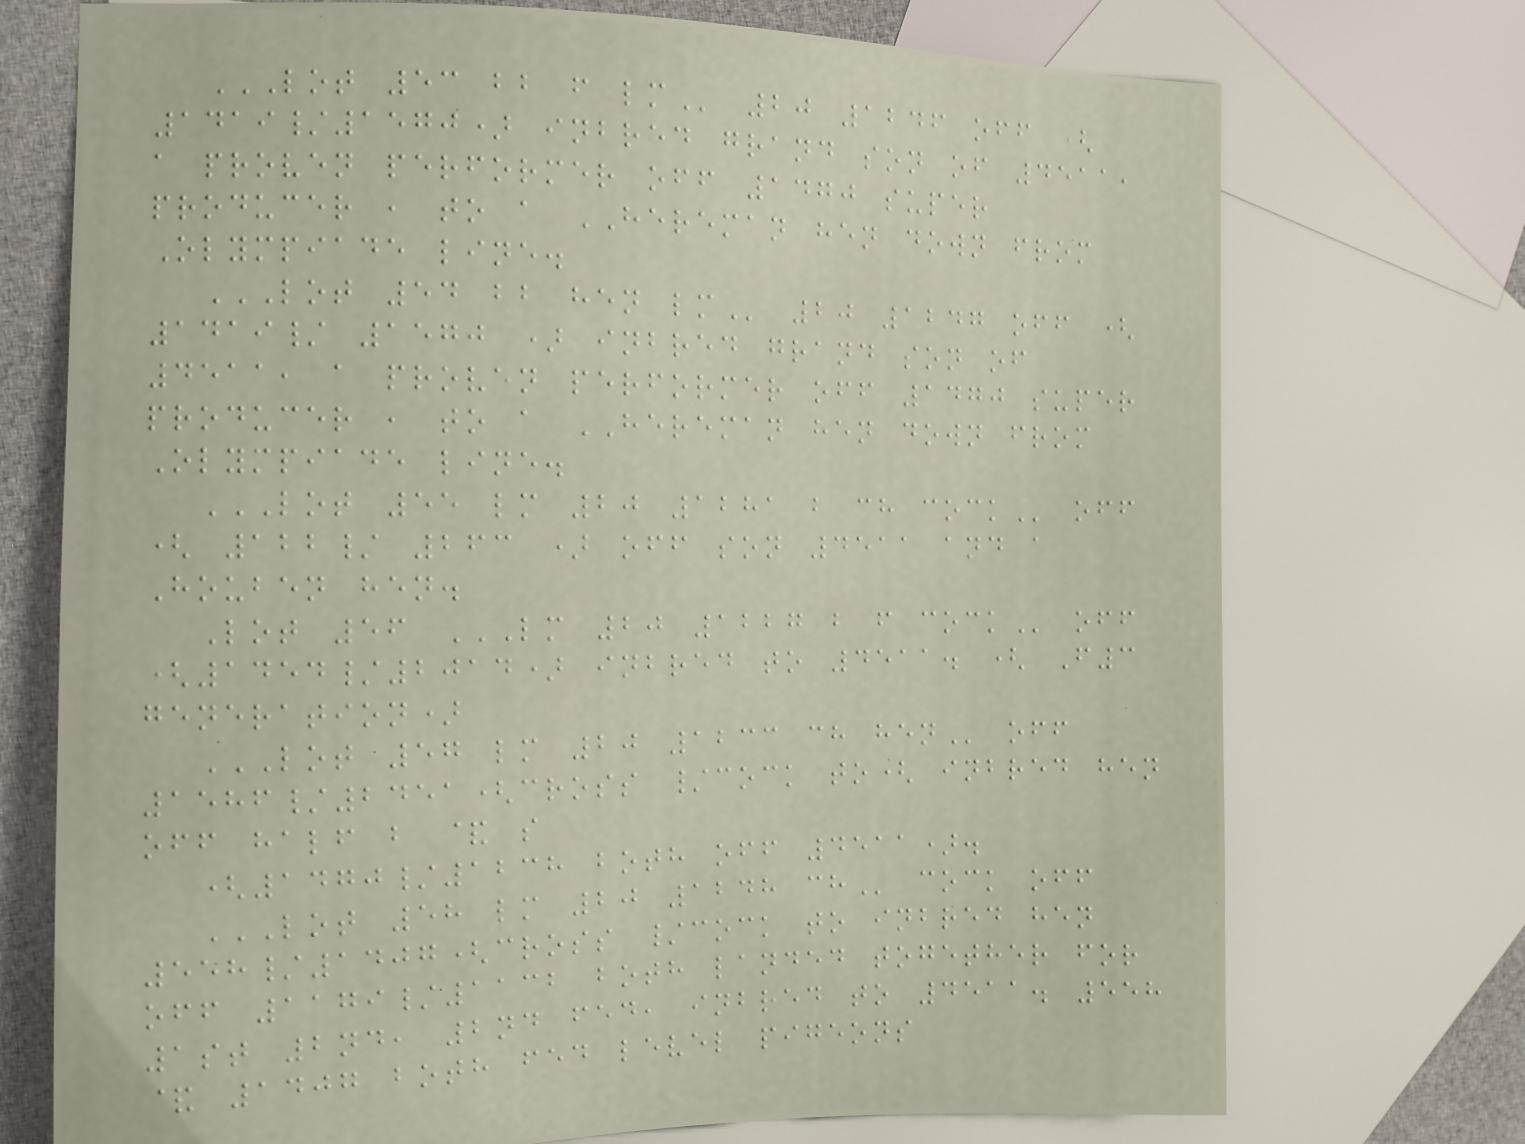LOT 53 BB F LM 20 1246 off (
1419/1570) inbred grand son of 4511,
a proven performer off 1470 super
producer , to a HEREMAN hen down from
Olympiade line.
LOT 54 BB HEN LM 20 1247 off (
1419/ 1570 ) inbred grand son of
4511, a proven performer off 1470 super
producer , to a HEREMAN hen down from
Olympiade line.
LOT 55 LM 20 1281 B CH COCK off
( 122/ 263 ) off son 4511 and a
Houben hen.
Lot 56 LM 20 1227 B F COCK off
(1454/2014) inbred to 4511. ( F3
generation)
LOT 57 LM 20 1233 CH HEN off
1586/2451(cross /cock to( inbred hen
off half b & s
(1470/1238 both off 4511).
LOT 58 LM 20 1248 CH cock off
558/1407(cross /cock to inbred hen
off 1179/1132 both landed together for
1st 2nd, 2nd fed, inbred to 4511. 558
& 1407 both fed level pigeons
